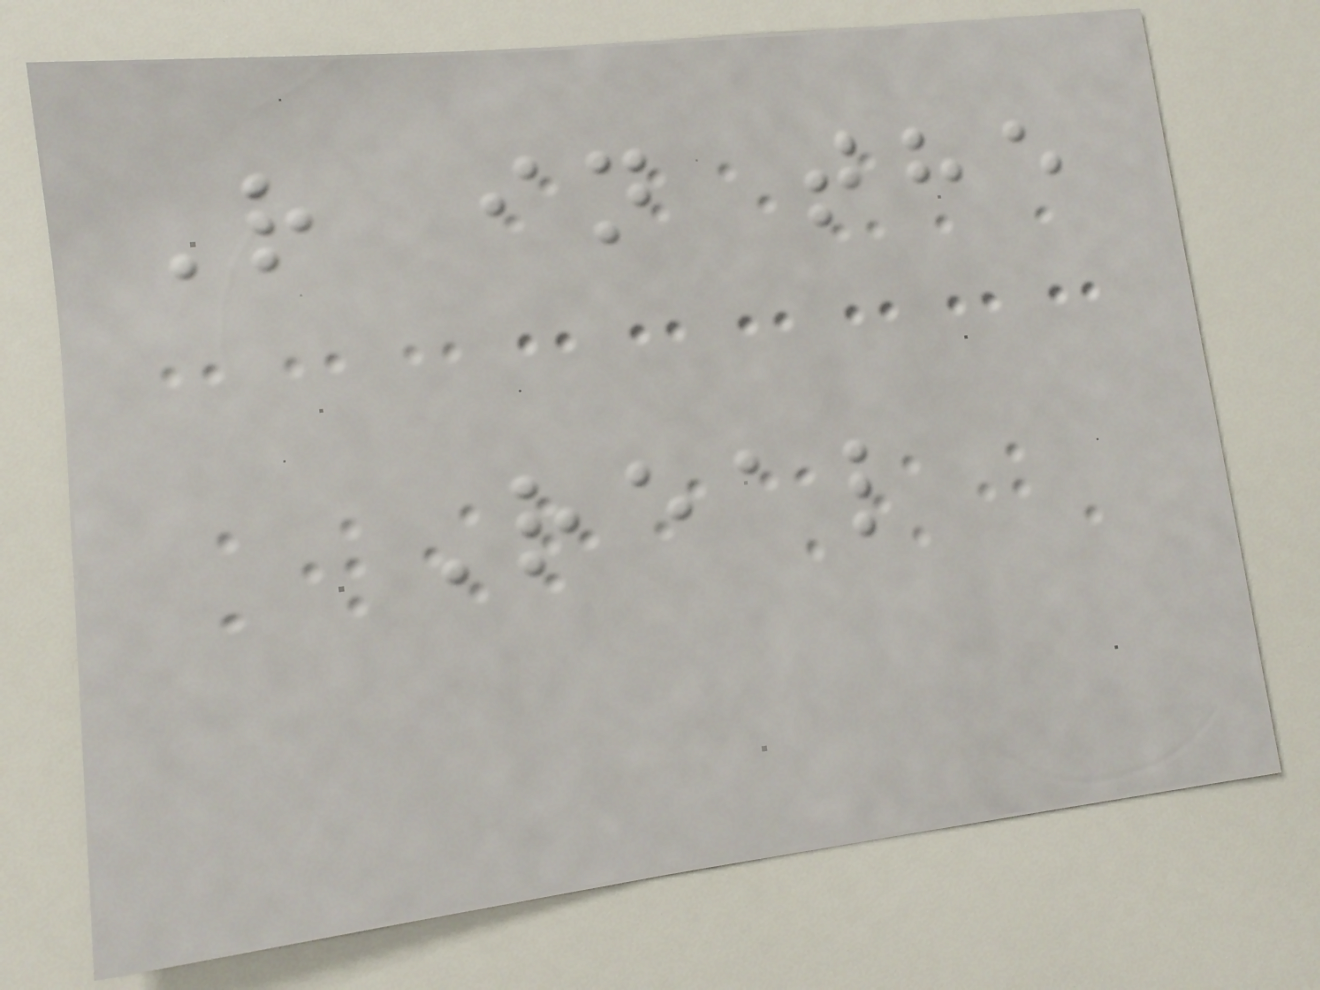R in the
Real
